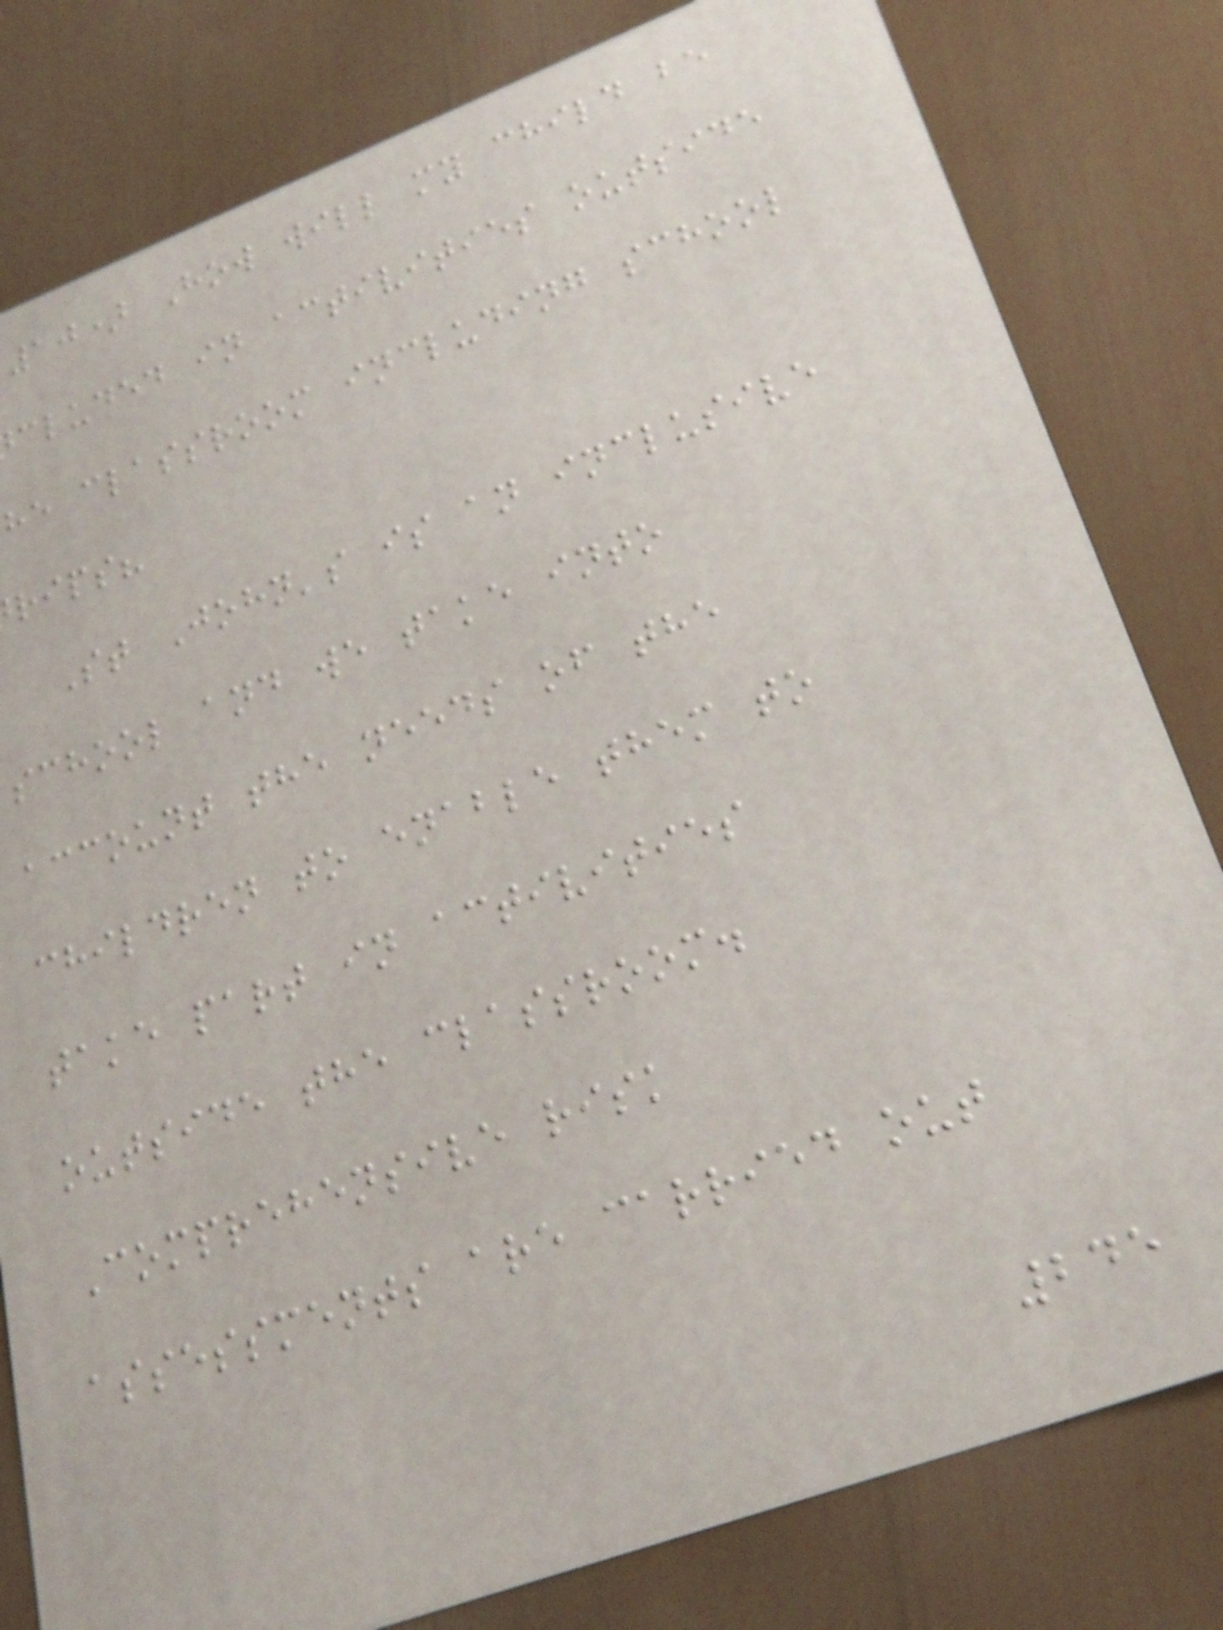10) How will my child be
cluded in activities outside
he classroom including school
rips?
St John's is an inclusive
school and we take into
account the needs of the
children to enable them to
take part in activities
outside the classroom.
Comprehensive risk
assessments are carried out
245
